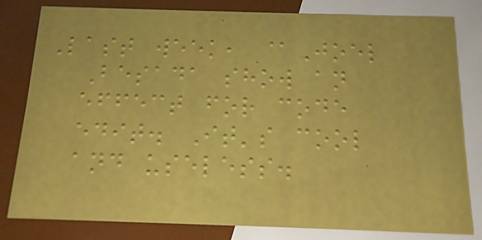Last week, @Joel
Besada show an
effect for code
edit. It's cool
and useless.
